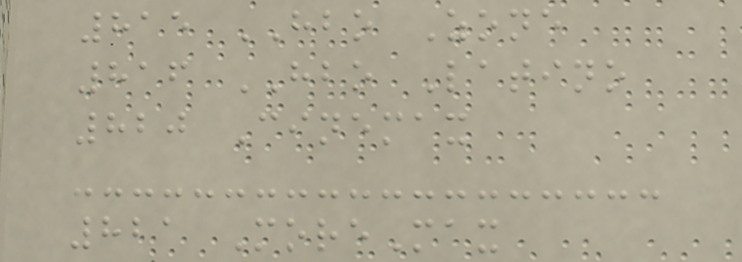815 HBO Zone
816 HBO Latino
820 Cinemax
821 MoreMax
